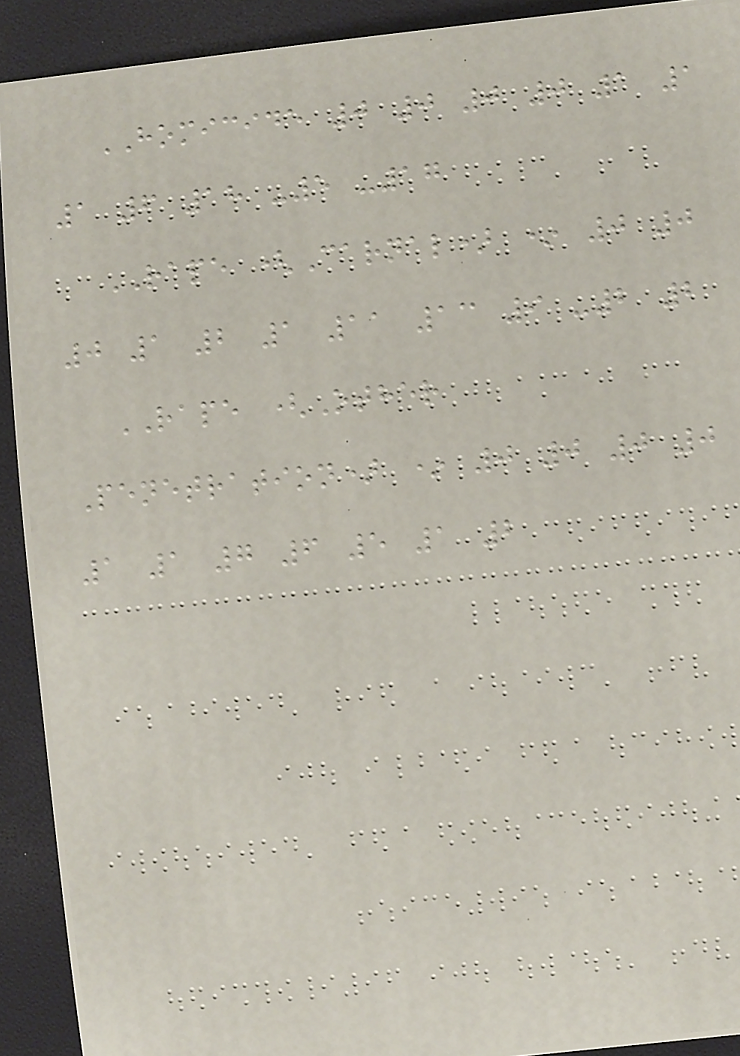HOMICIDE 0 0 0 0 1 1
1 6 18 -5 -17
RAPE (Carnal) * 0 0
0 1 2 1 11 13 9 -2 2
RAPE (Other
Penetration) * 0 0 0 0
1 1 7 6 5 1 2
